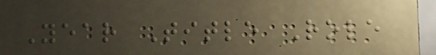Year Title Role
